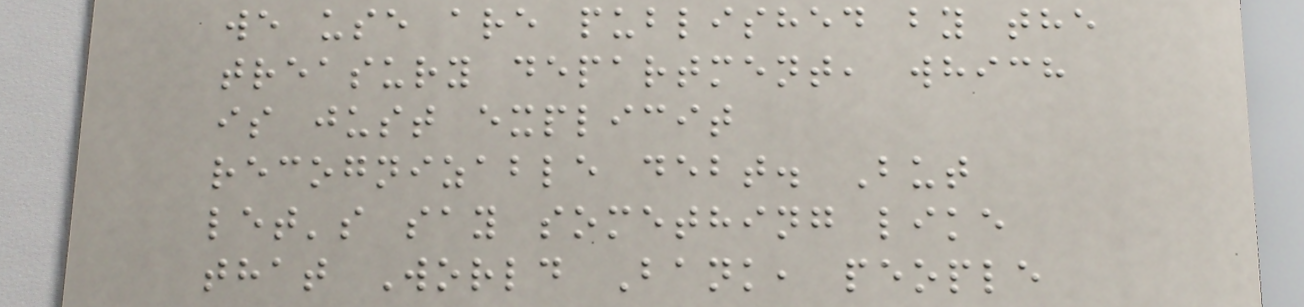we use are published by the
treasury department, which
is just explicit
recognizable debt. But
let's say something like
that World Bank, people
